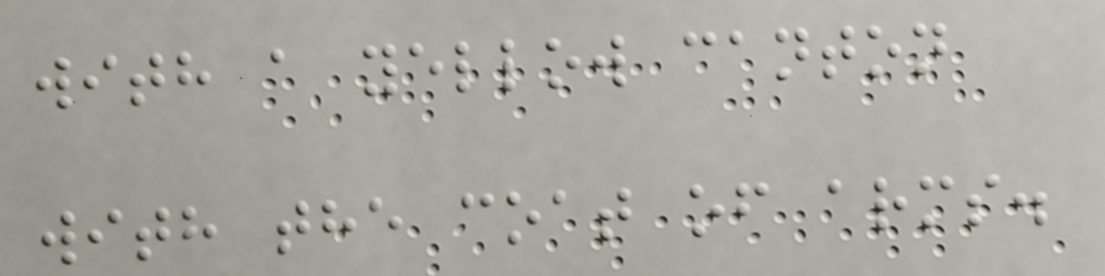with a yellow canton
with the coat of arms.
